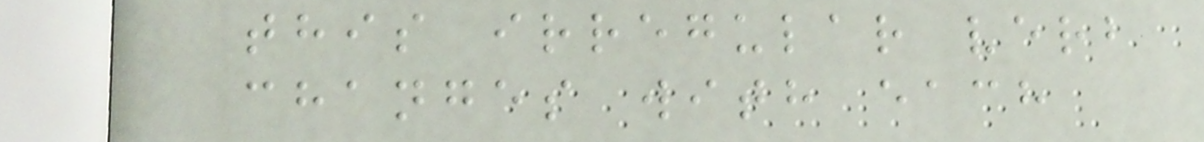this irregular verb
changes with each
